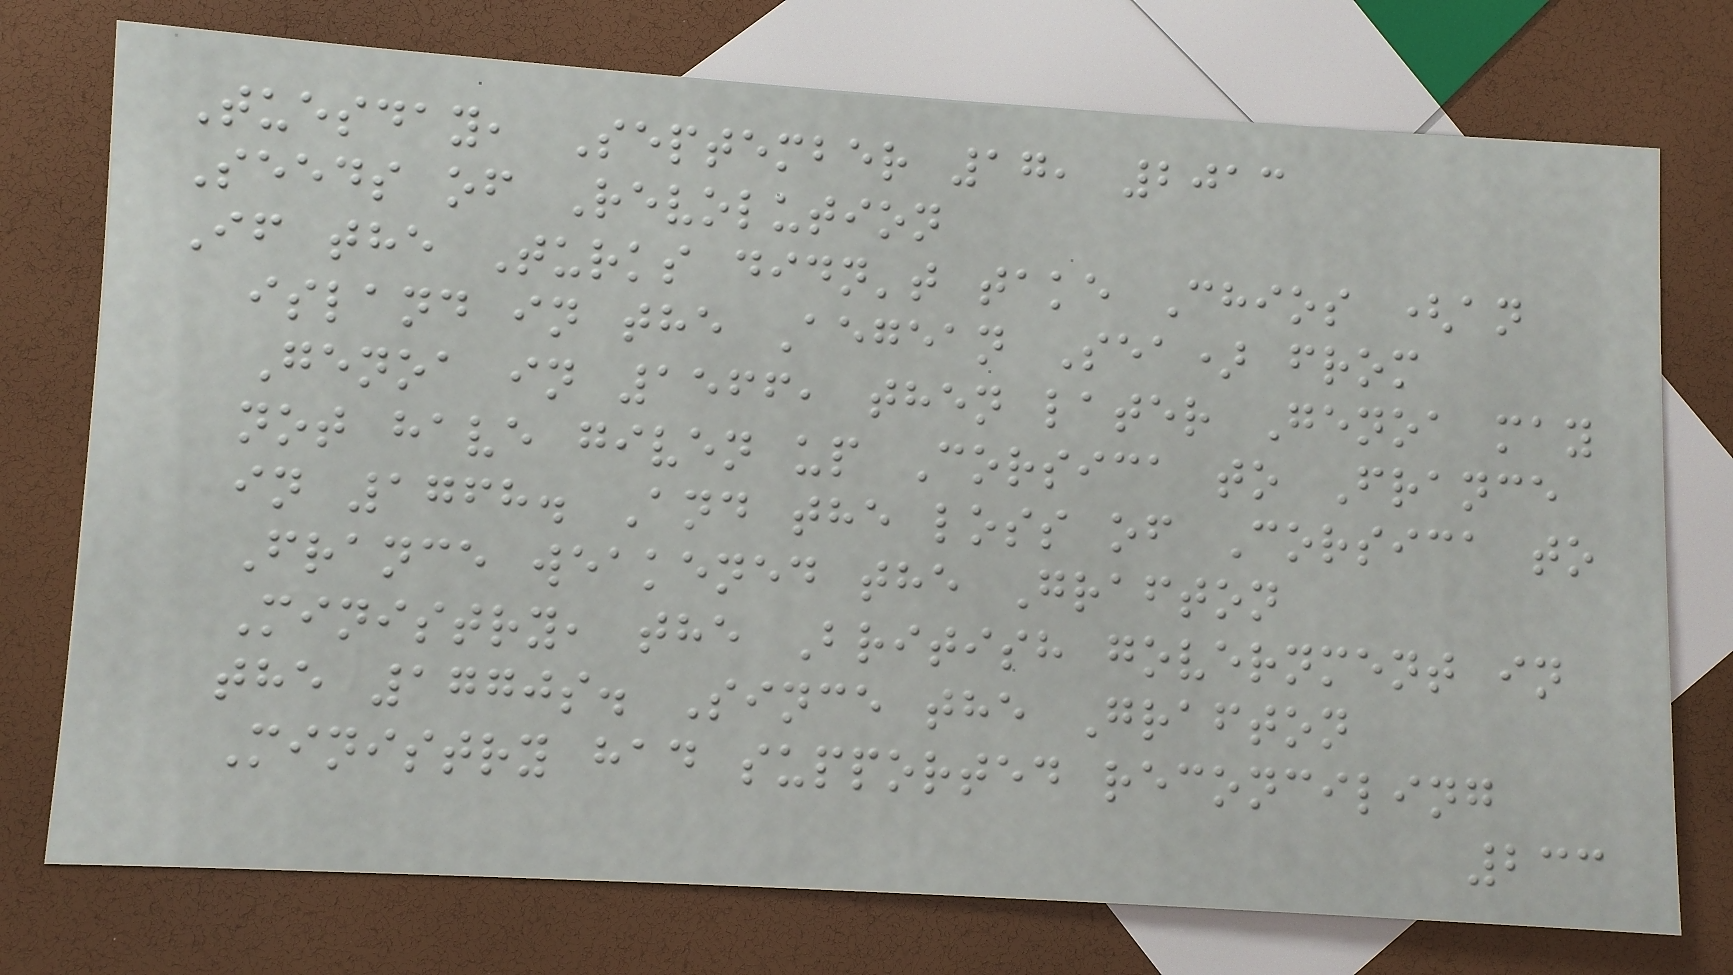Tuesday, September 17, 2013
Seeds of Revolution
If the Turks didn't take Chios (an
island in the Aegean Sea) from
Genoa in 1566, then later Genoa may
not have given up Corsica to France
in 1768. And the loss of Corsica to
France weakened the Grafton
Ministry, the British government in
the 1770s. Since the Grafton
Ministry had supported reconciling
233
